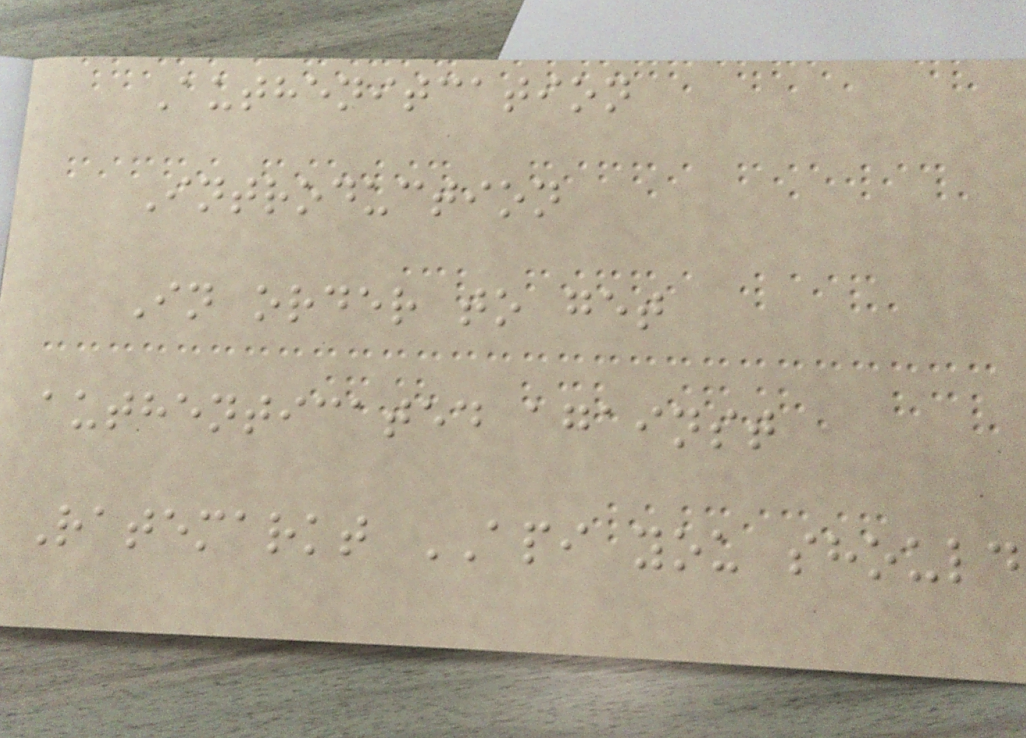Authenitcation
Introduction
In order to get
authenticated against
Ratemarkt API you should
